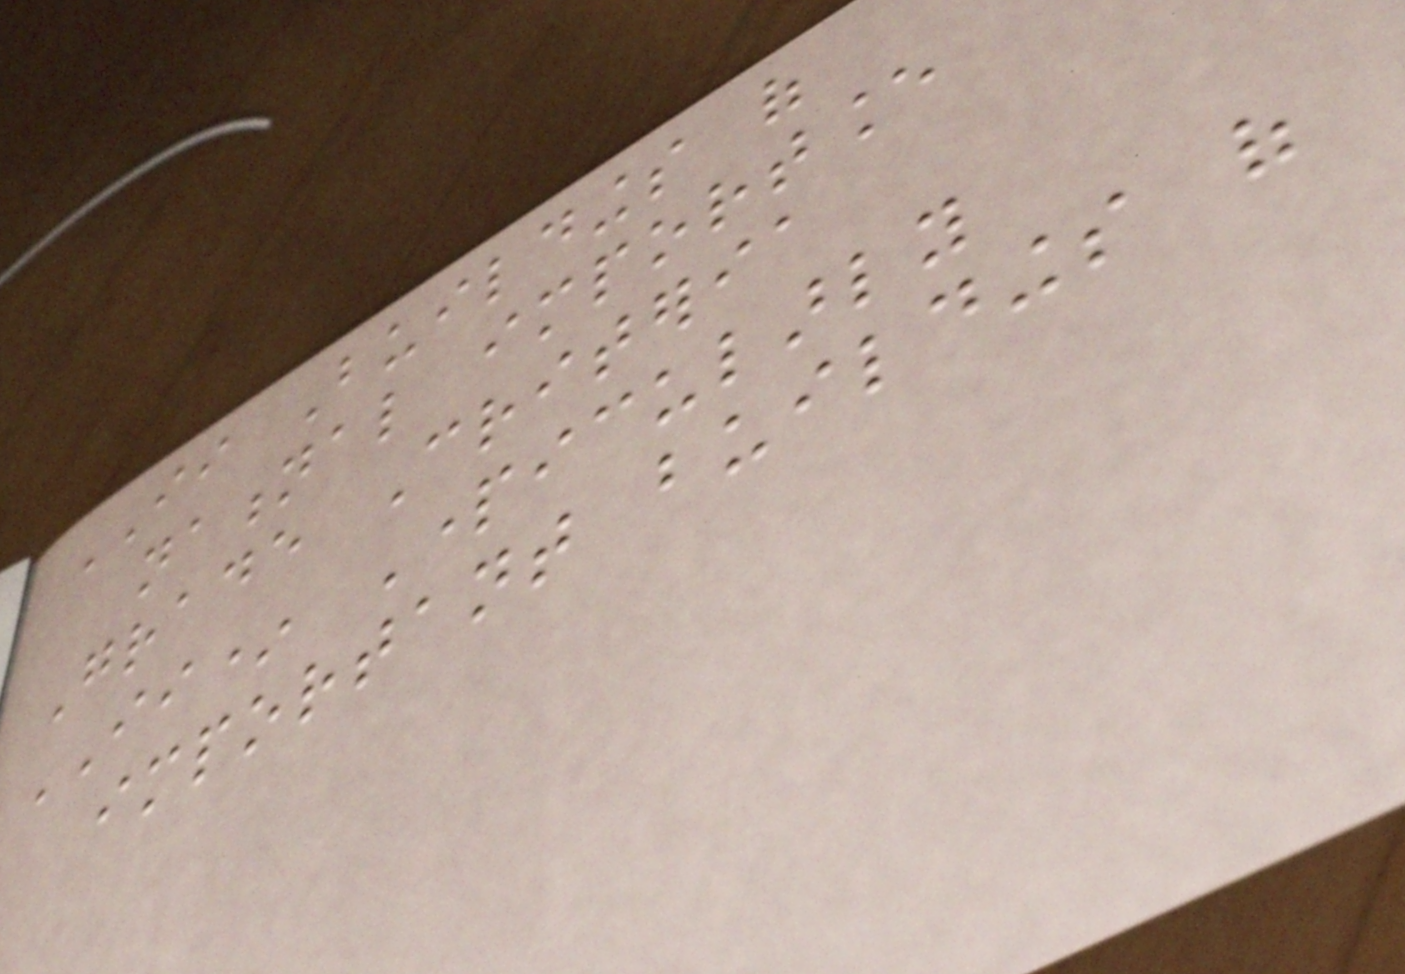II Buildings of
national importance
Grade Criteria
II* Particularly
important buildings of
